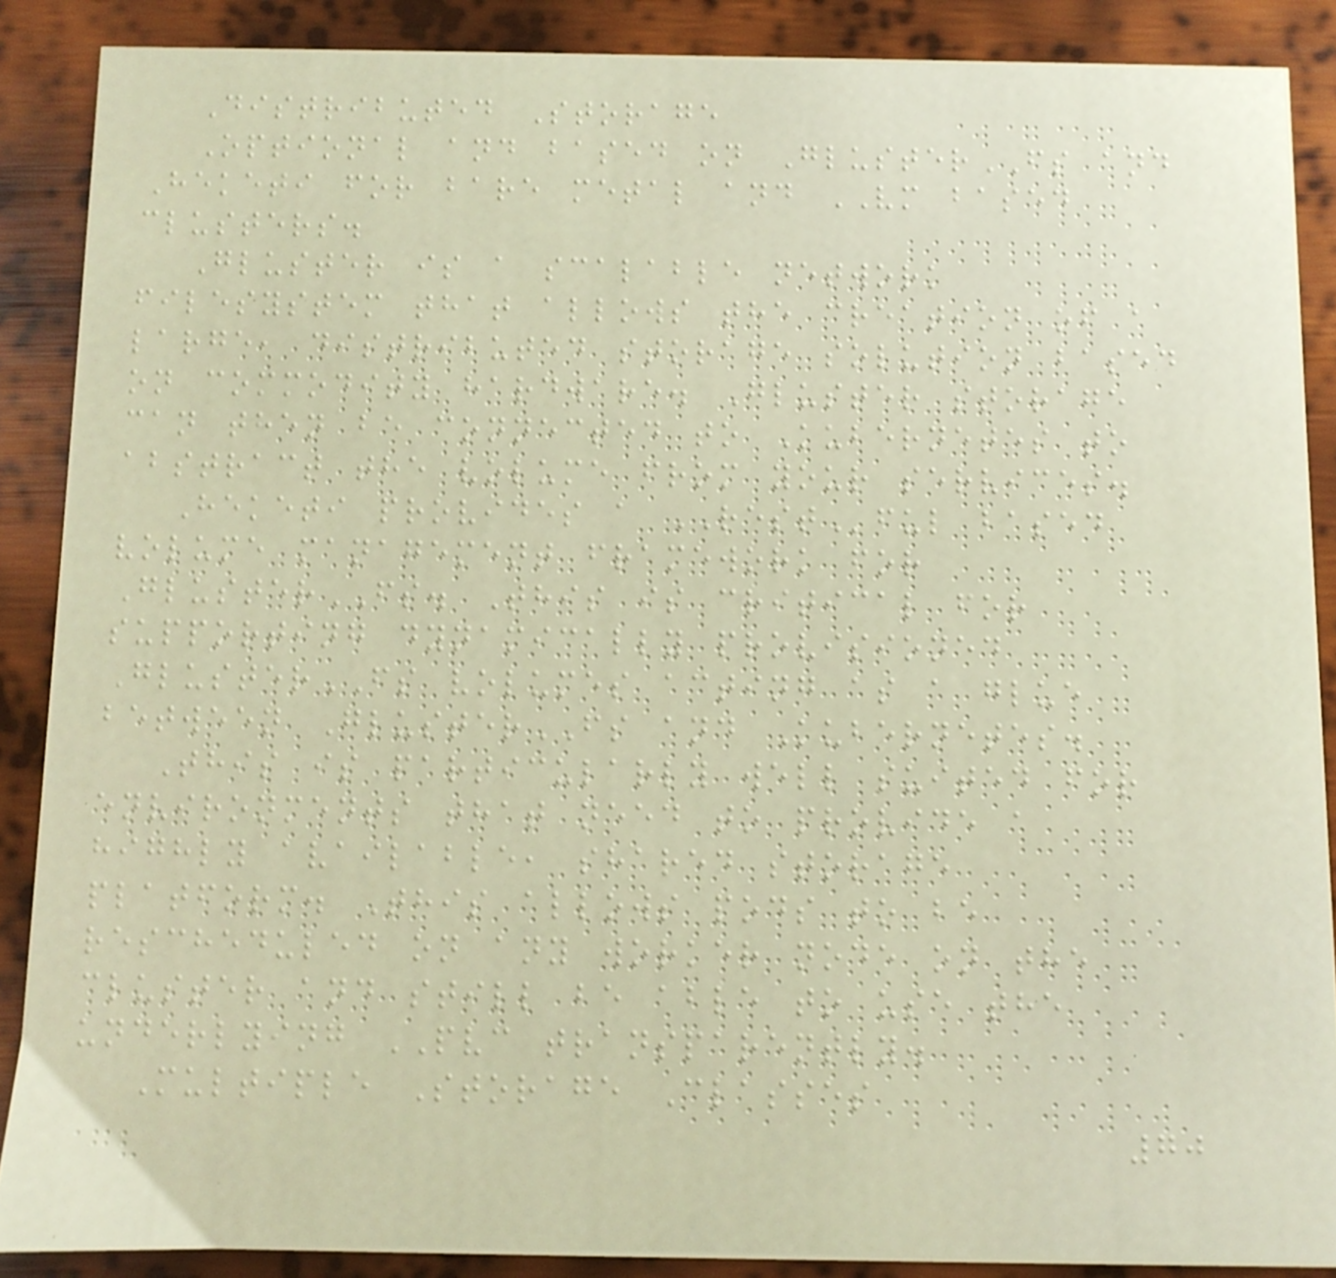Distributed Storage
Optional and based on GlusterFS and
Heketi for bare metal and VM based
clusters.
Gluster is a scalable network
filesystem that allows the creation of a
large, distributed storage solution based
on commodity hardware. Gluster storage
can then be connected to Kubernetes to
abstract the volume from your services.
Heketi provides a RESTful based
volume management framework for
GlusterFS. This is critical for
supporting dynamically provisioned
GlusterFS volumes acting as a glue
between GlusterFS and Kubernetes.
This is particularly well suited for
environments that need to provide a
highly available, shared storage
platform. This allows pods to be
rescheduled on any worker node on the
cluster and still be able to use the
underlying PVC transparently.
Multiple Storage Classes
70
